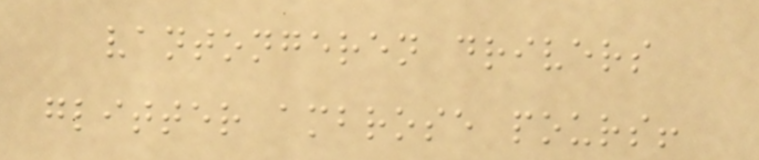vantongeren drivers
glitter ambrose pours!
